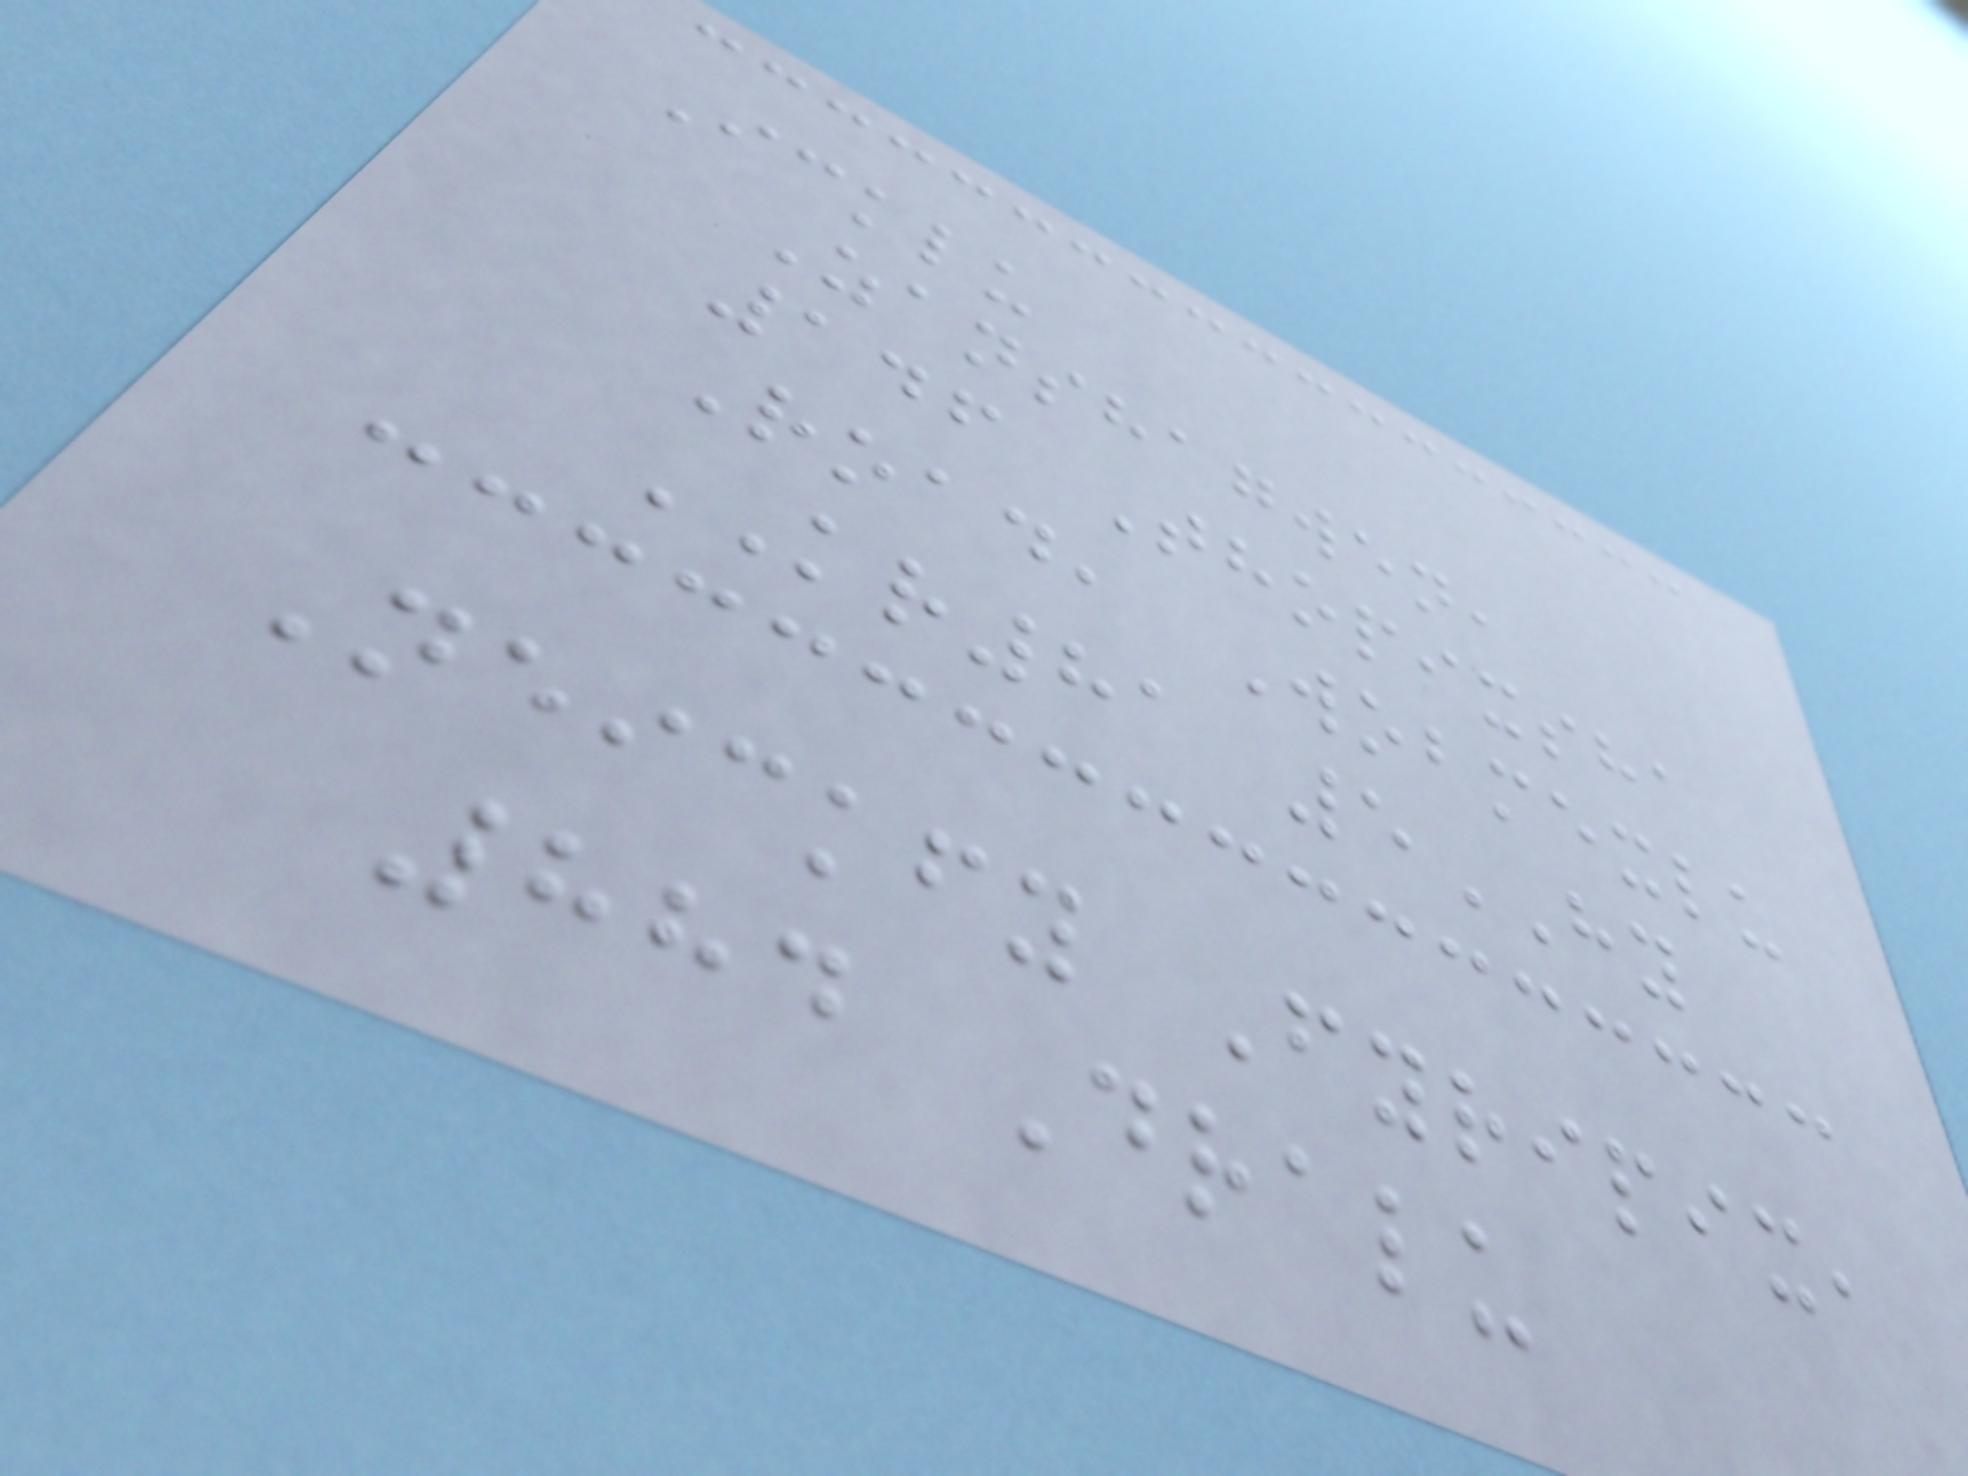Icklu
Zanshagwen,
146 Thopixsha
Road, Wobmexlu
KR81 5HY
Neickfy Fyripix,
884 Dralu
